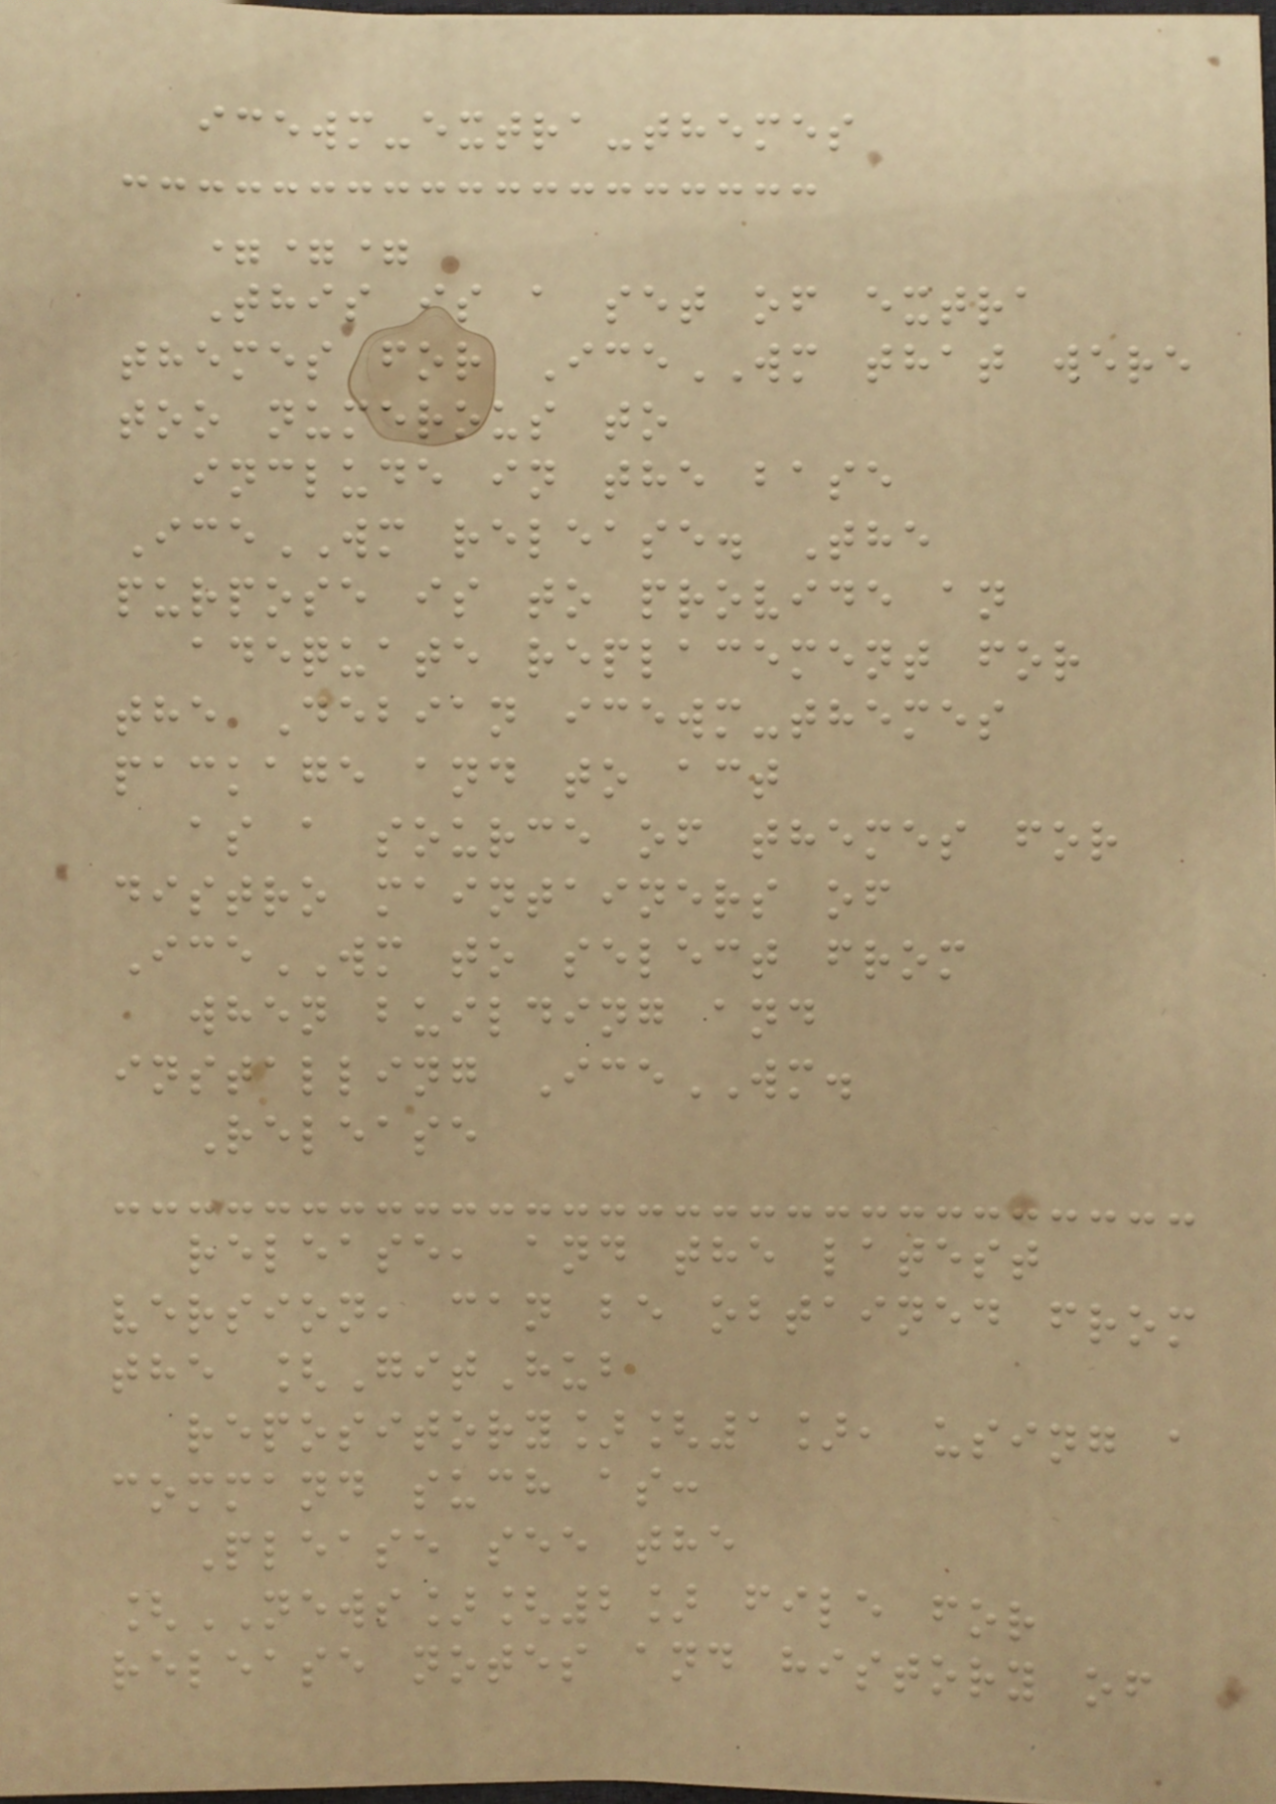icewm-extra-themes
===
This is a set of extra
themes for IceWM that were
too numerous to
include in the base
IceWM release. The
purpose is to provide an
adequate replacement for
the Debian icewm-themes
package and to act
as a source of themes for
distro maintainers of
IceWM to select from
when building and
installing IceWM.
Release
release, and the latest
version, can be obtained from
the [GitHub
repository][1], using a
command such as:
Please see the
[NEWS][2] file for
release notes and history of
